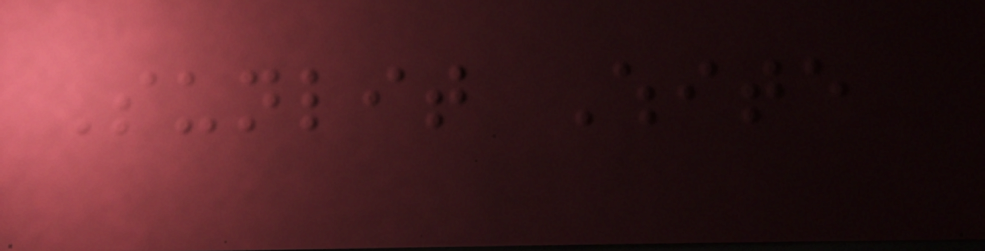Sunlit White
